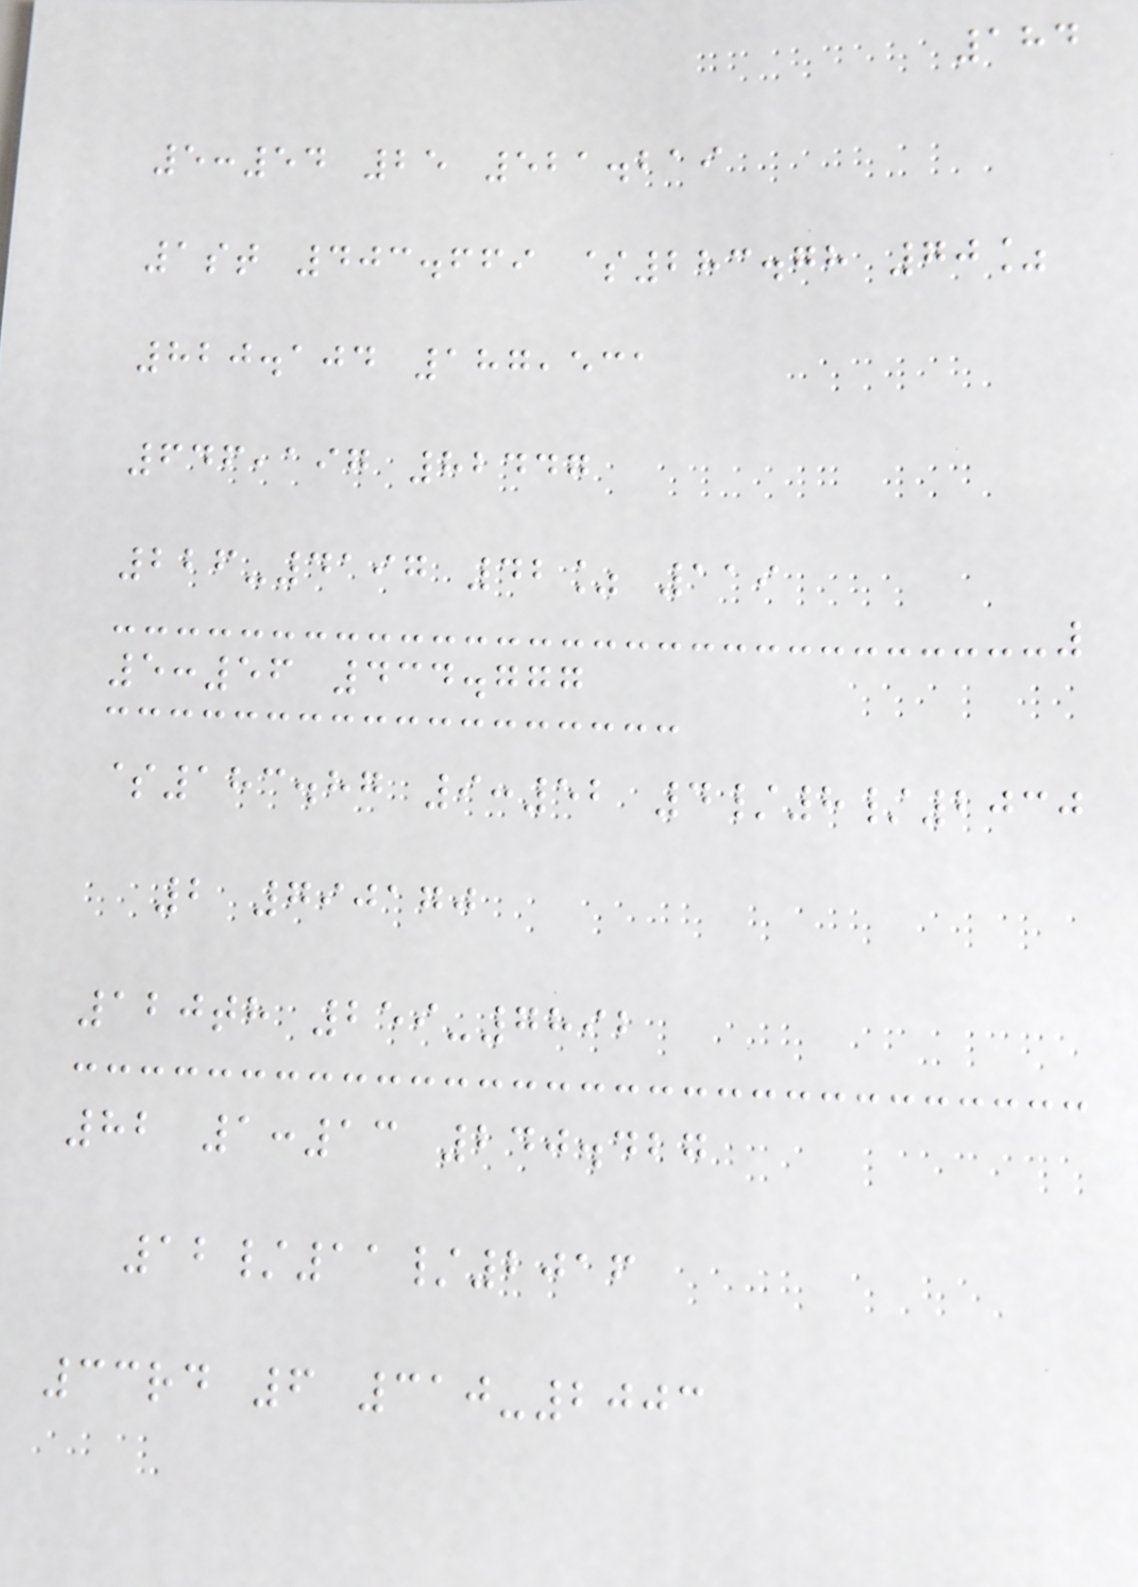184
5:54 25 521.219
1st 403.669 $283.78 70%
820.104 187,531
646,197 82447
226-4197 42% 119
5:56 434.777
$183.87 9:52 4/8/2030
2 790170
120th 259-7892
82 1:13 240.427
12/11/2016
33rd 6 310-2003
